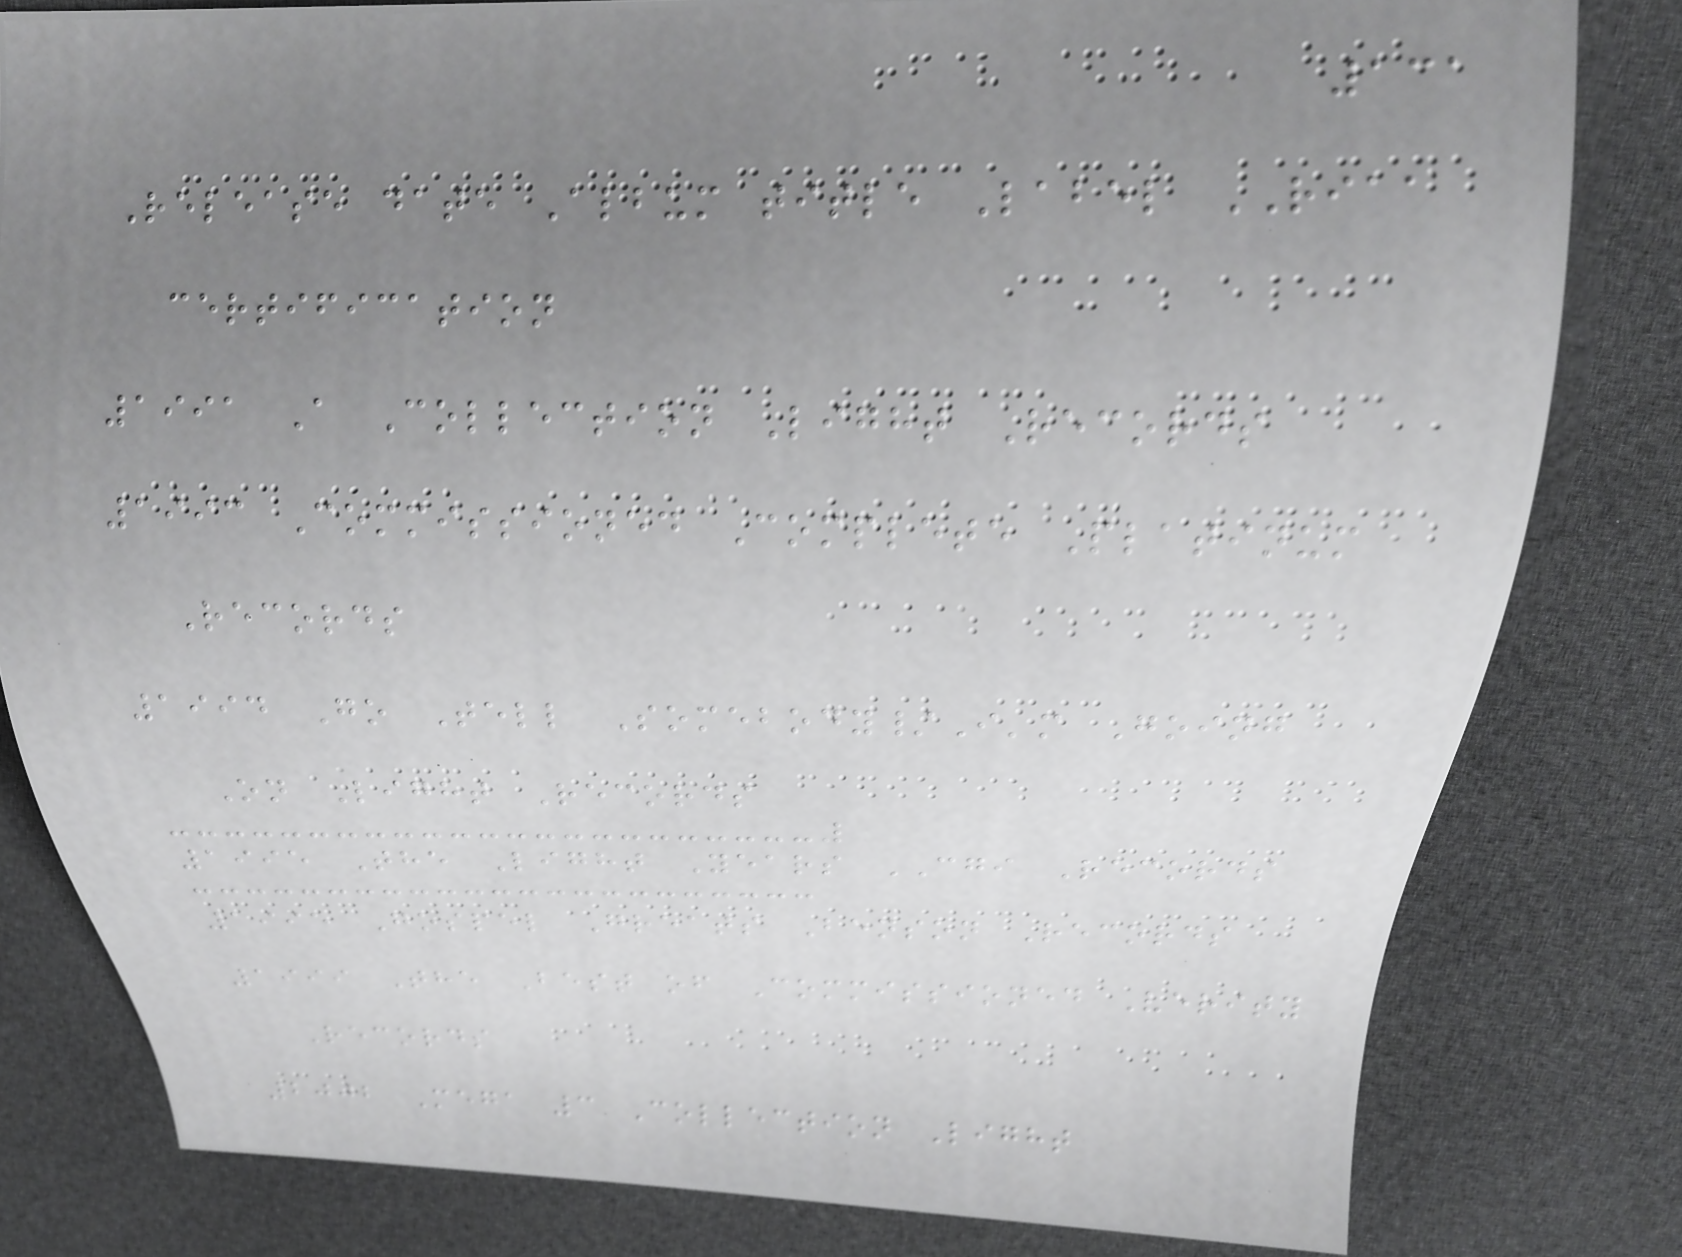131
Release date Album title Label RIAA
certification
1991 A Collection Light Records
1993 Commissioned Complete Platinum
Records
1994 Go Tell Somebody/I'm Going
On Light Records
1995 The Light Years CGI Records
1995 Gospel Greats Benson Records
1999 The Best of Commissioned Verity
Records
2002 Mega 3 Collection Light
